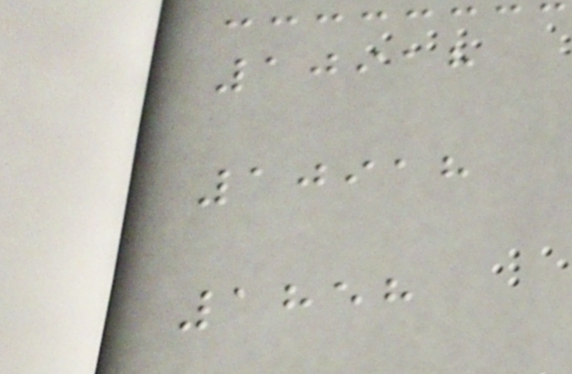10918
10918
1858
